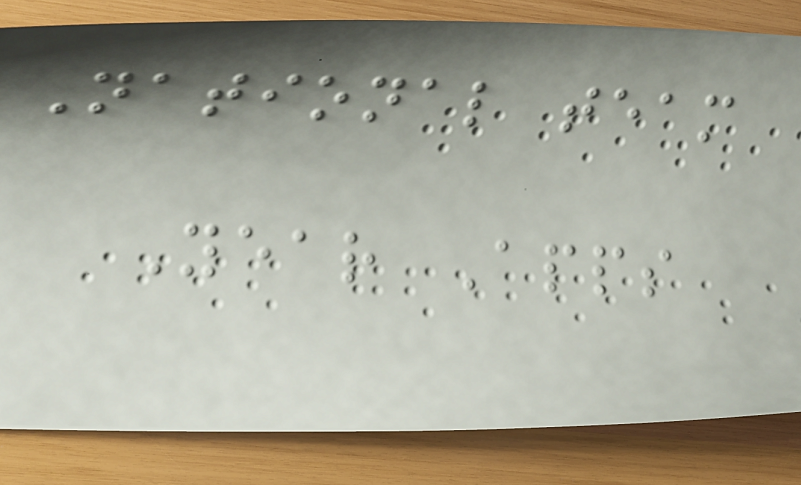National team
Year Apps
